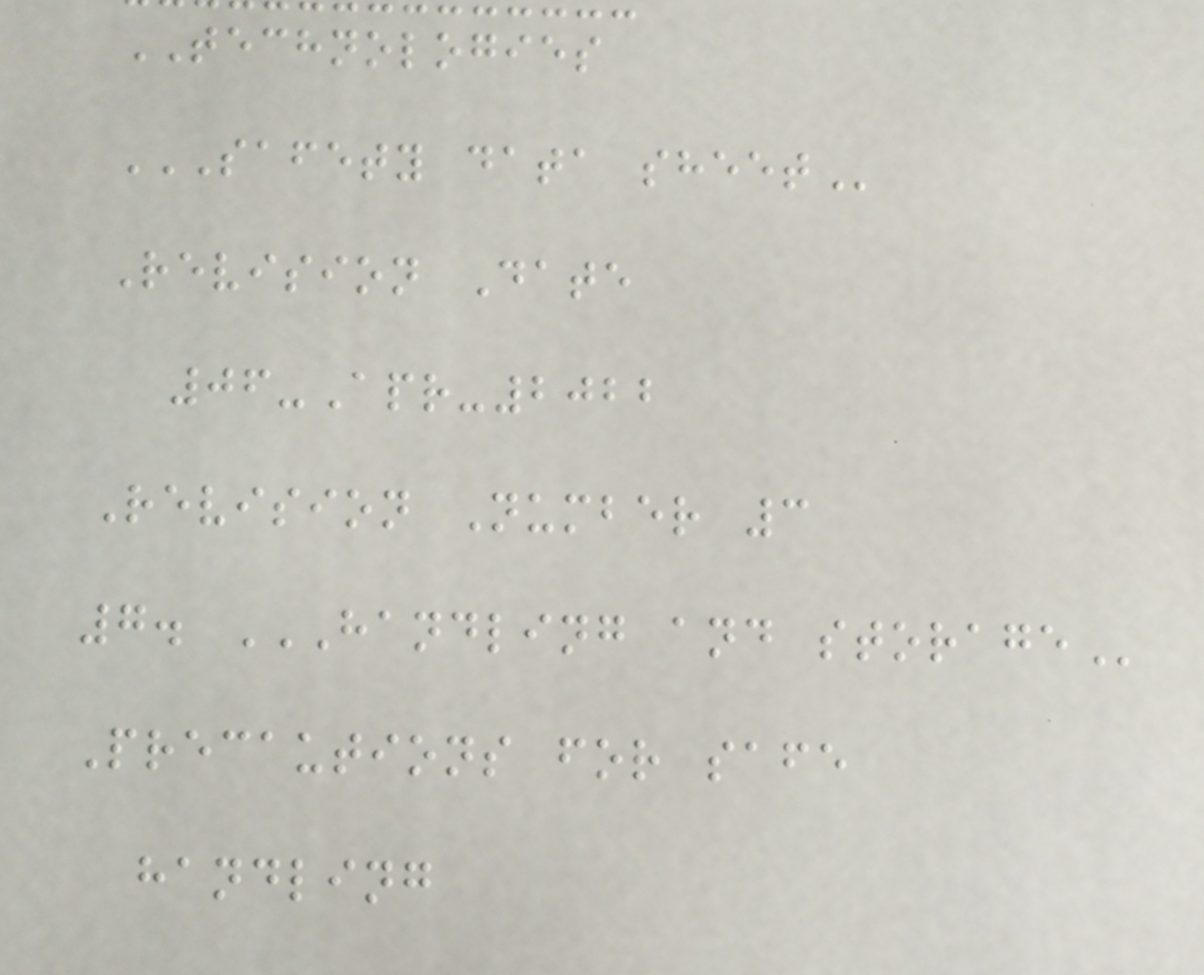TECHNOLOGIES
SAFETY DATA SHEET
Revision Date
06-Apr-2022
Revision Number 3
7. HANDLING AND STORAGE
Precautions for safe
handling
